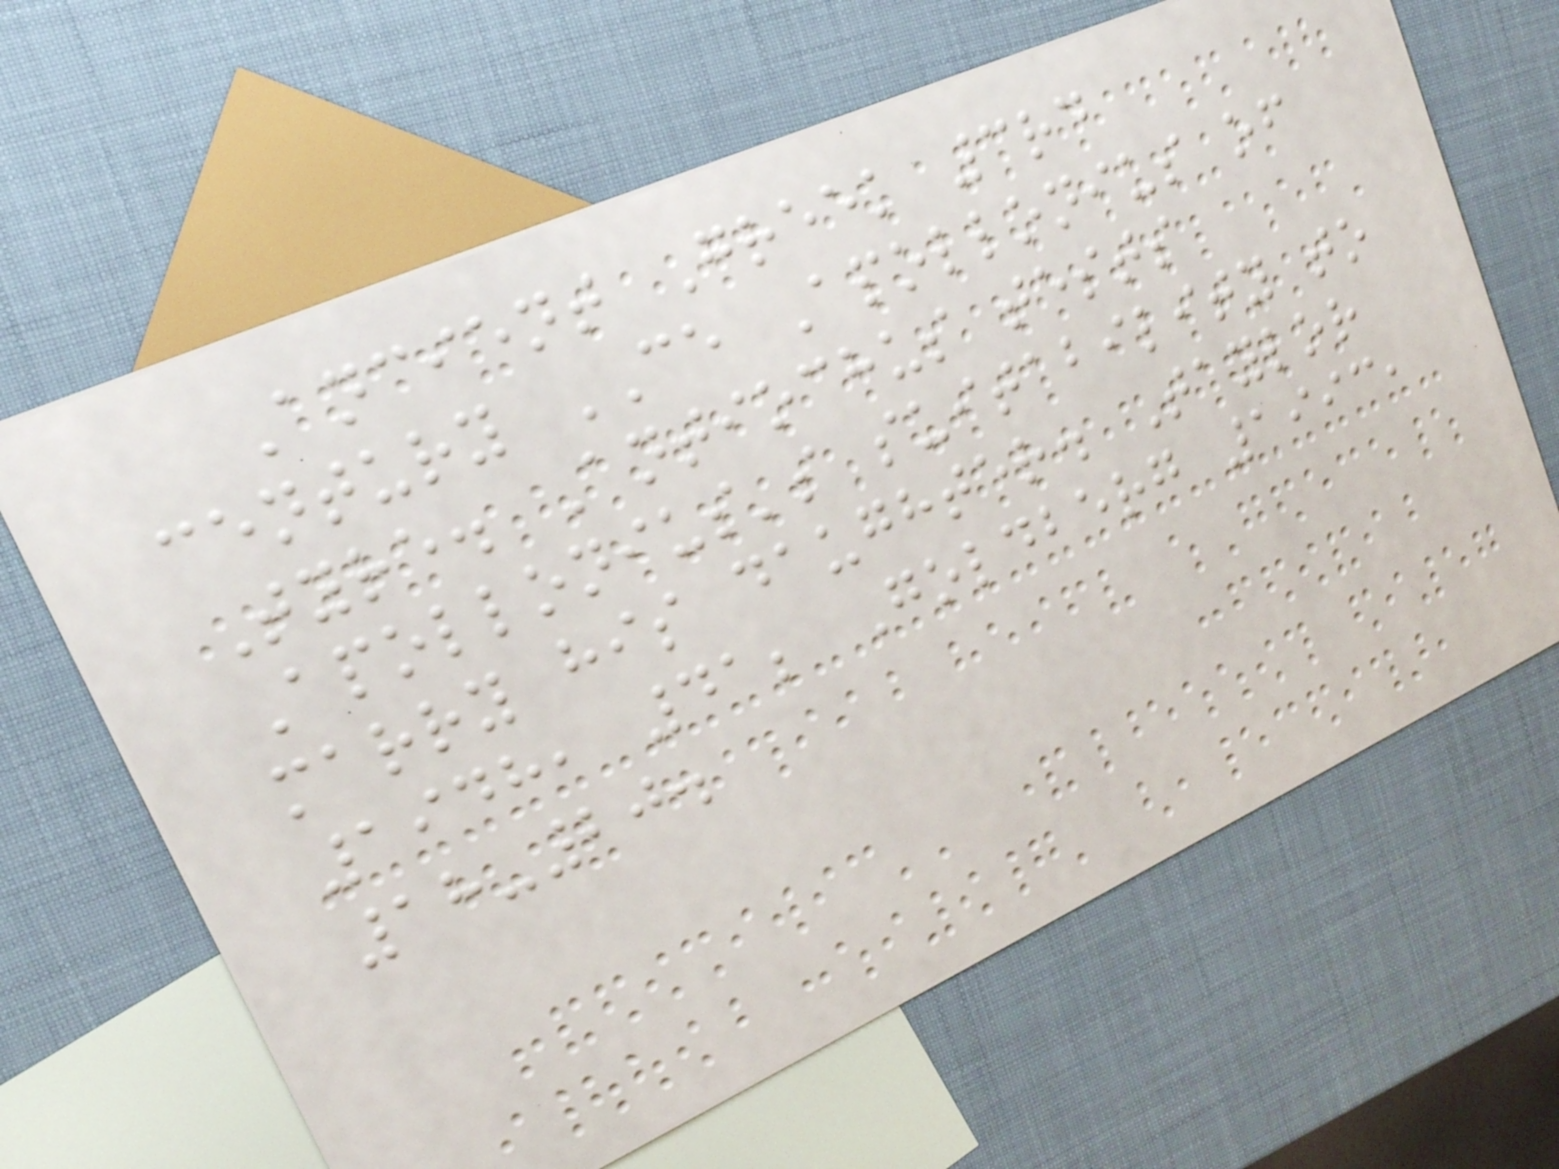Ancient Greek 3rd
century CE Apollonius of
Tyre. Antiochus tests
Apollonius's suitability to
marry his daughter. Taylor
1948, 41; Goldberg 1993,
18-20.
